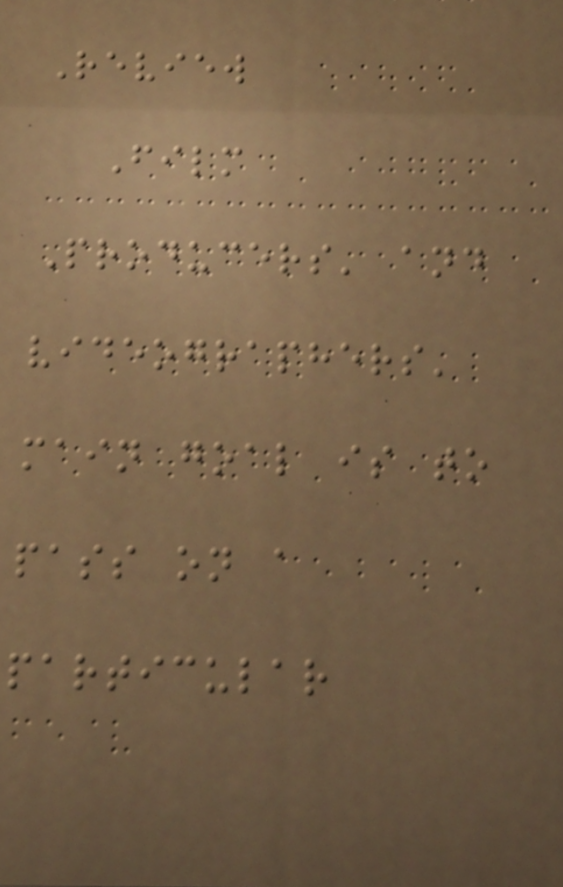Review
Film
Producers' and
videographers'
main goal is to
pass on a
particular
